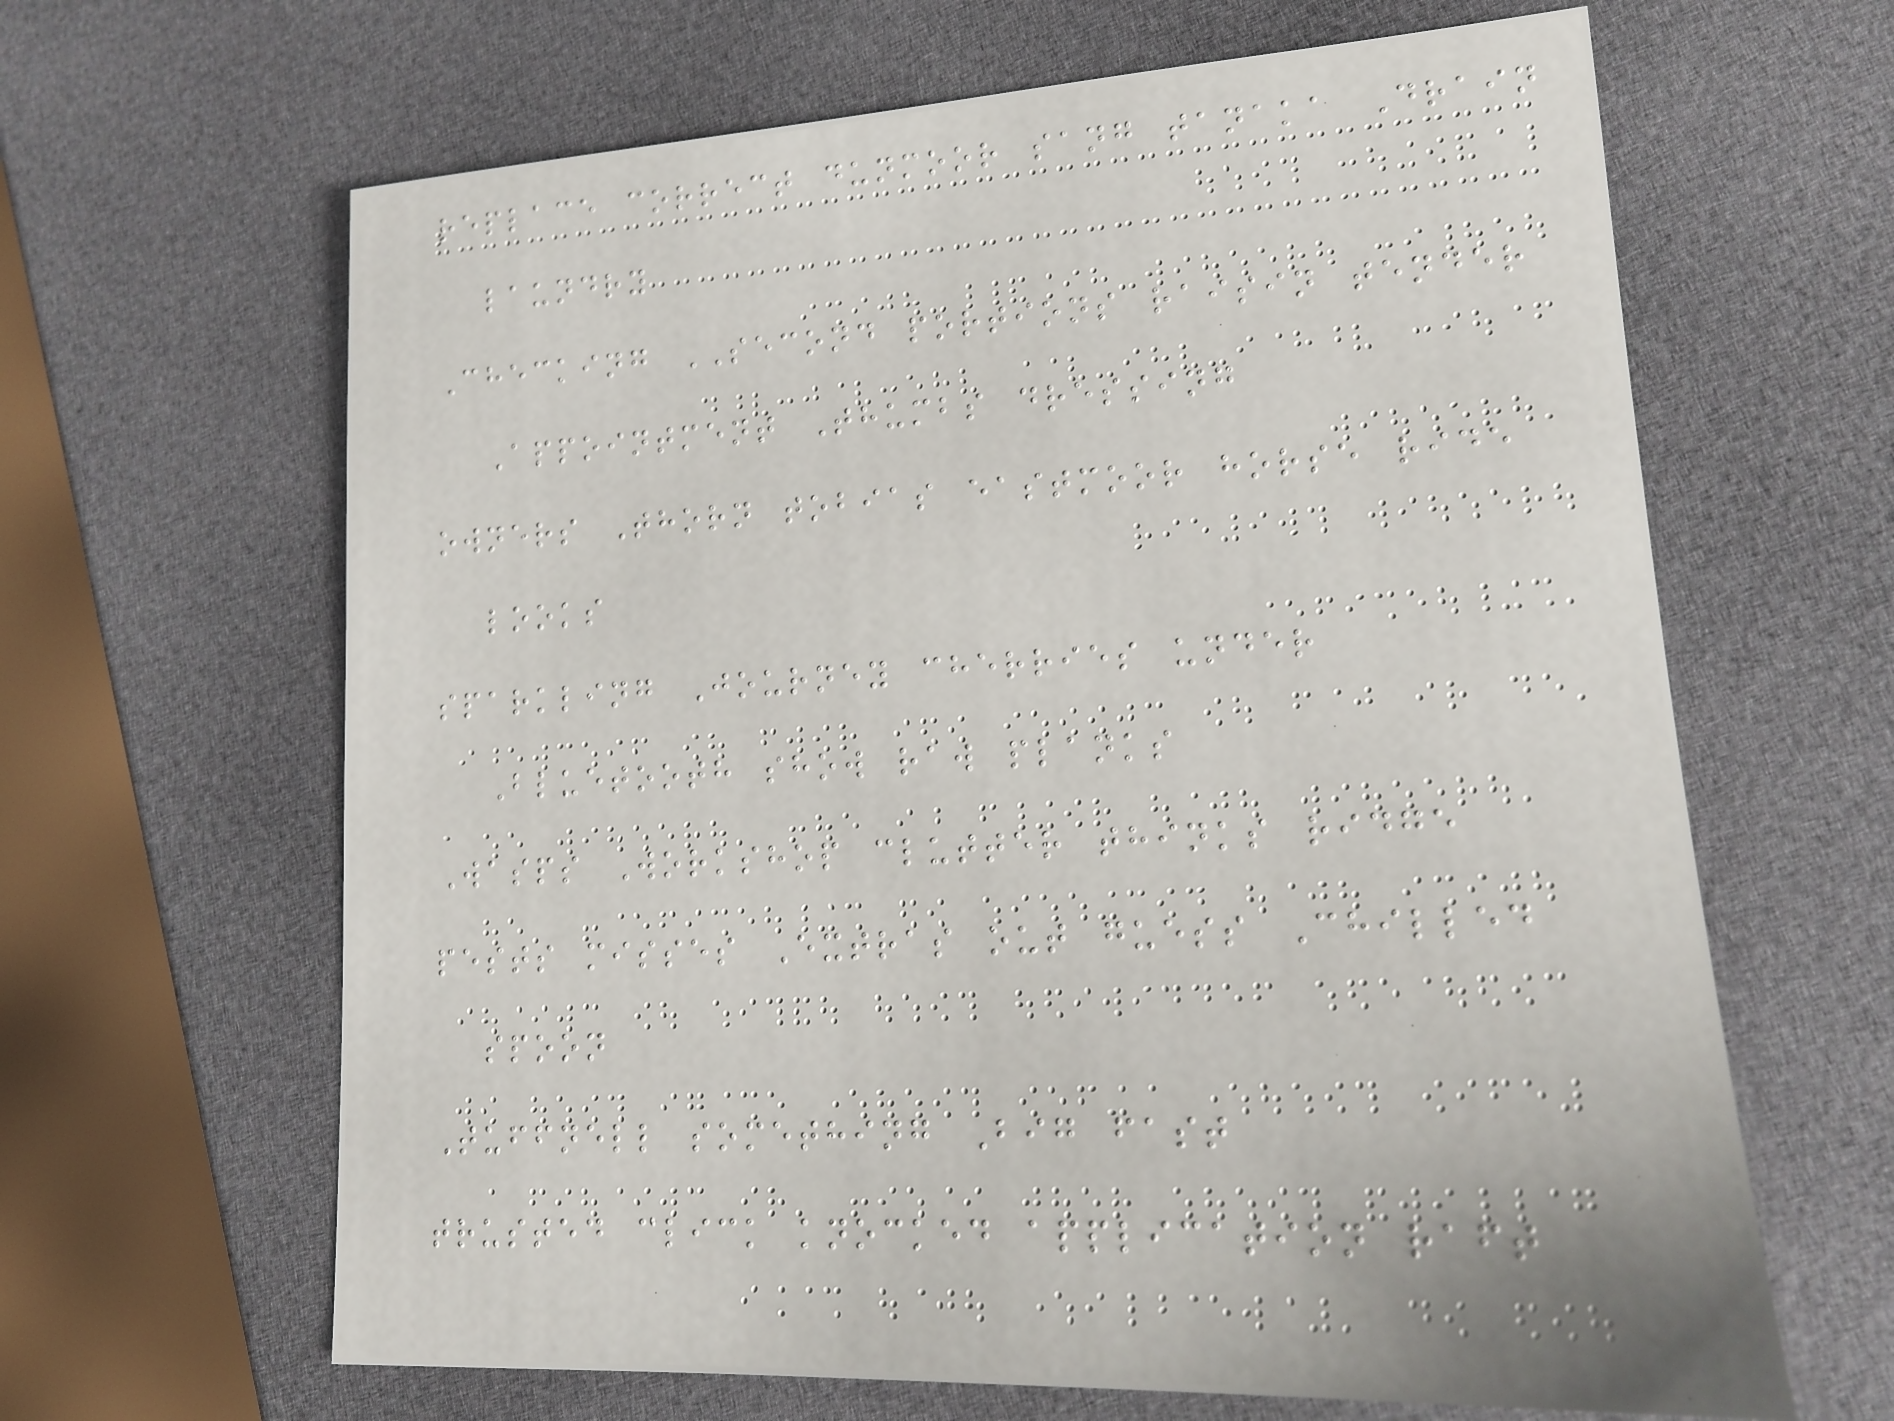replace correct dunmoor sang tanaka Drain
laundry
Checking SECOND portions raisin tender
Appointment Thumbs dressing
owners Thorn tobias eastmoor horse ride
looks
sparkling Journey cherries under
Bluetooth show raw planks
Wasps Workshop clutter thinks ridge
pests misses Extras out guess Chilled
spoon
Tuffnell something Big fast
trusted click knocked application raft
